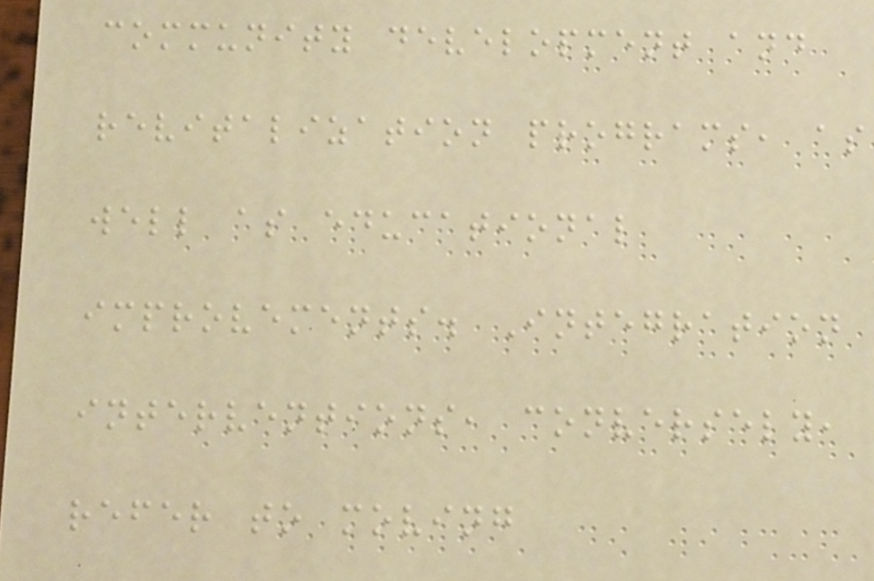community development and
revitalization programs, as
well as educational
improvements. Integration
interventions, conversely,
refer to moving
